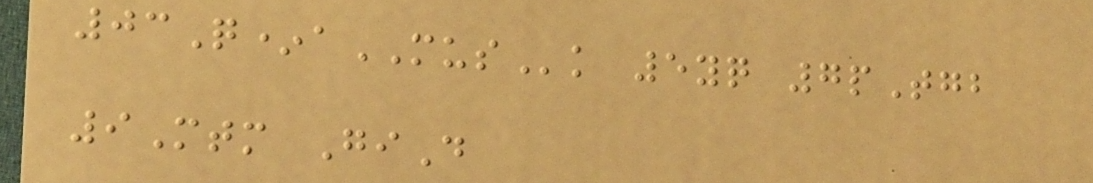03Q*aMUSk 5yq 7pTgb
9Mtm GiD
